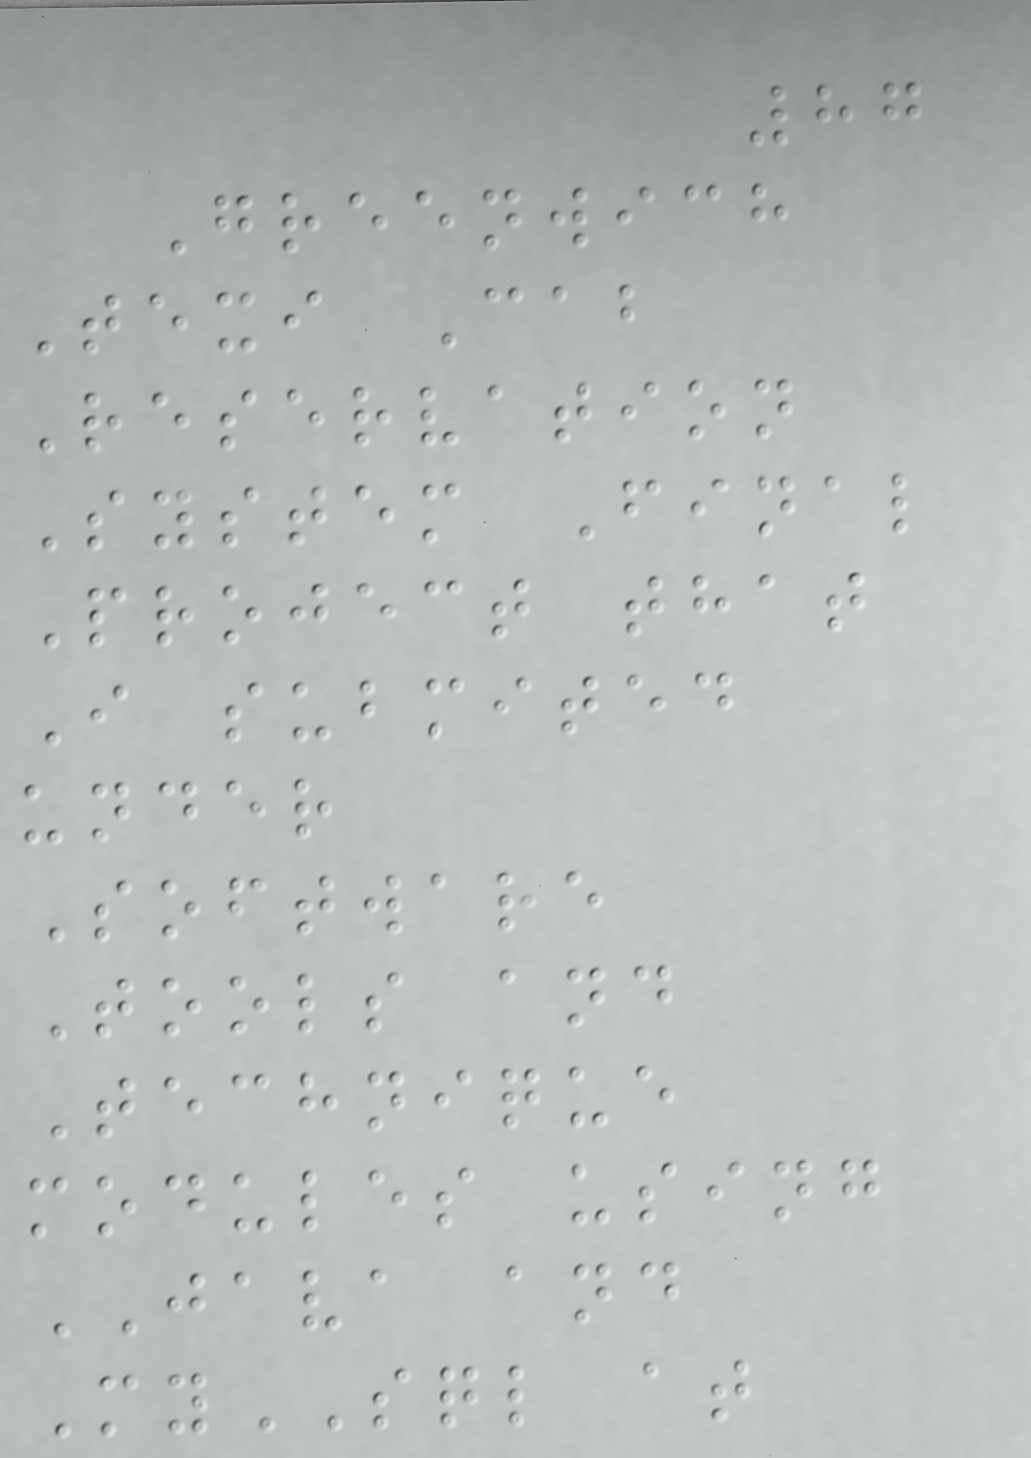87
Greenwich
Texi Cab
Reservation
System Final
Project that
I submited
under
Software
Tools and
Technique
modules using
JAVA and
MySQL at
